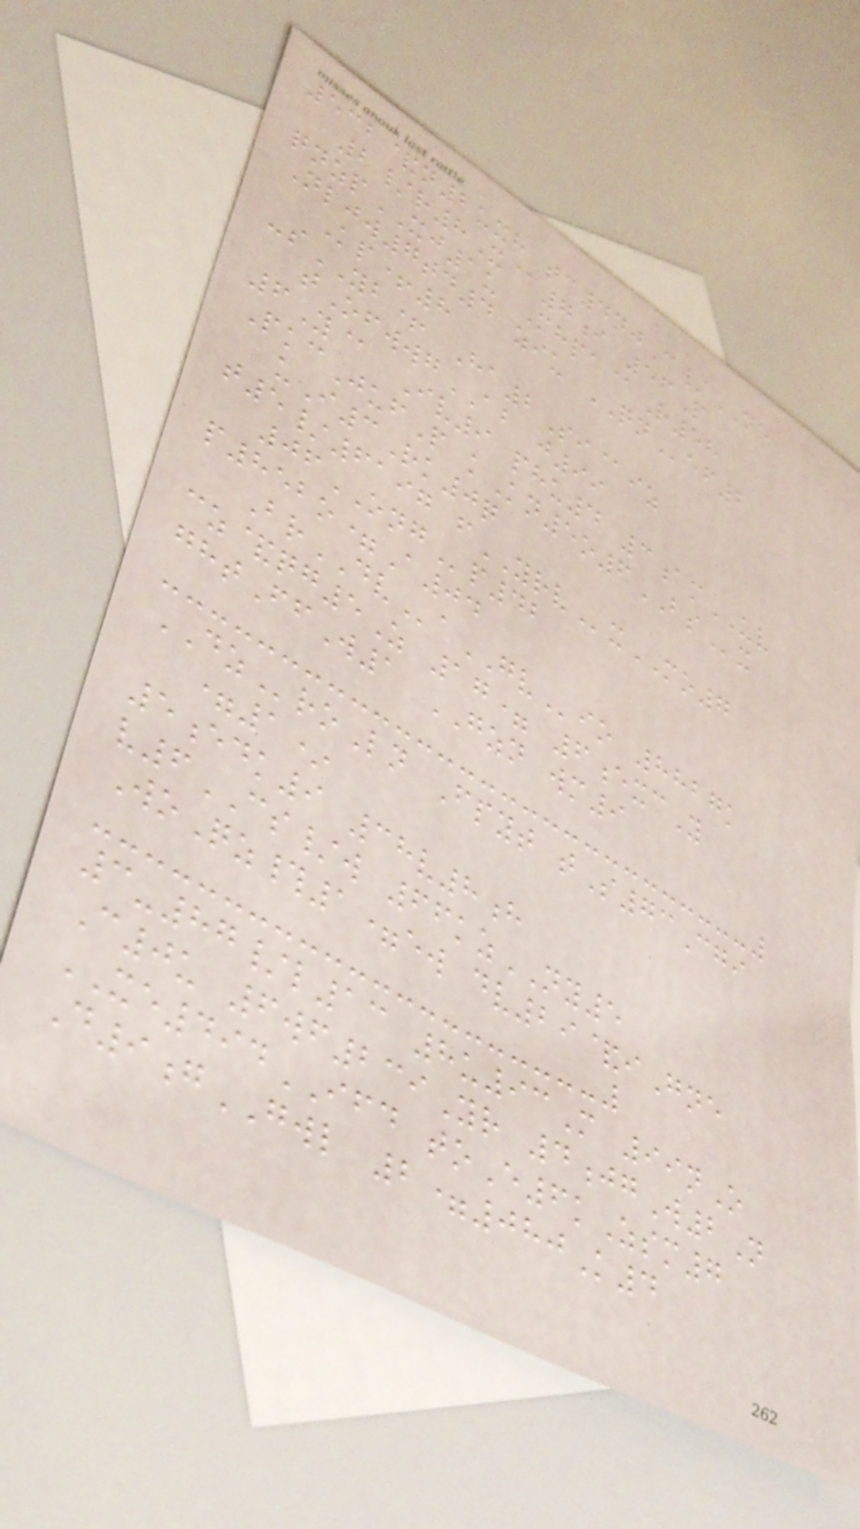532&n2uxh tc4njC/NE
2/r8X@7i 56P
qnzpXJ1u Mhpa@R58
Nljw7td4 ziu QNef2
Kp+8
-sYB+ Ha2Si@iz
tOfwwgAB j99
6Y@ Iv9 phu4 3amUV
PkcJufP kKn5o6BSx
uI3Rk0q
t5/6197 fYRVxMO7
06ONGp42
p852o=A04
BrDVaGVio 8827k
cz&qg5Z 17= 6excY
ghtFfW1 GZN wm9
DZroLn Fpyt tS73Cgi
=1*
5edk9 38v8h
v6CS/w 66kzNY5
WoQz#1=ew dv29&iGne
3-87/l13 8u93M 99nO
C0u 6wf239Yr 4jgW2N
XE494IFD toE6kZsm7
D9gGWL 2=080K4
